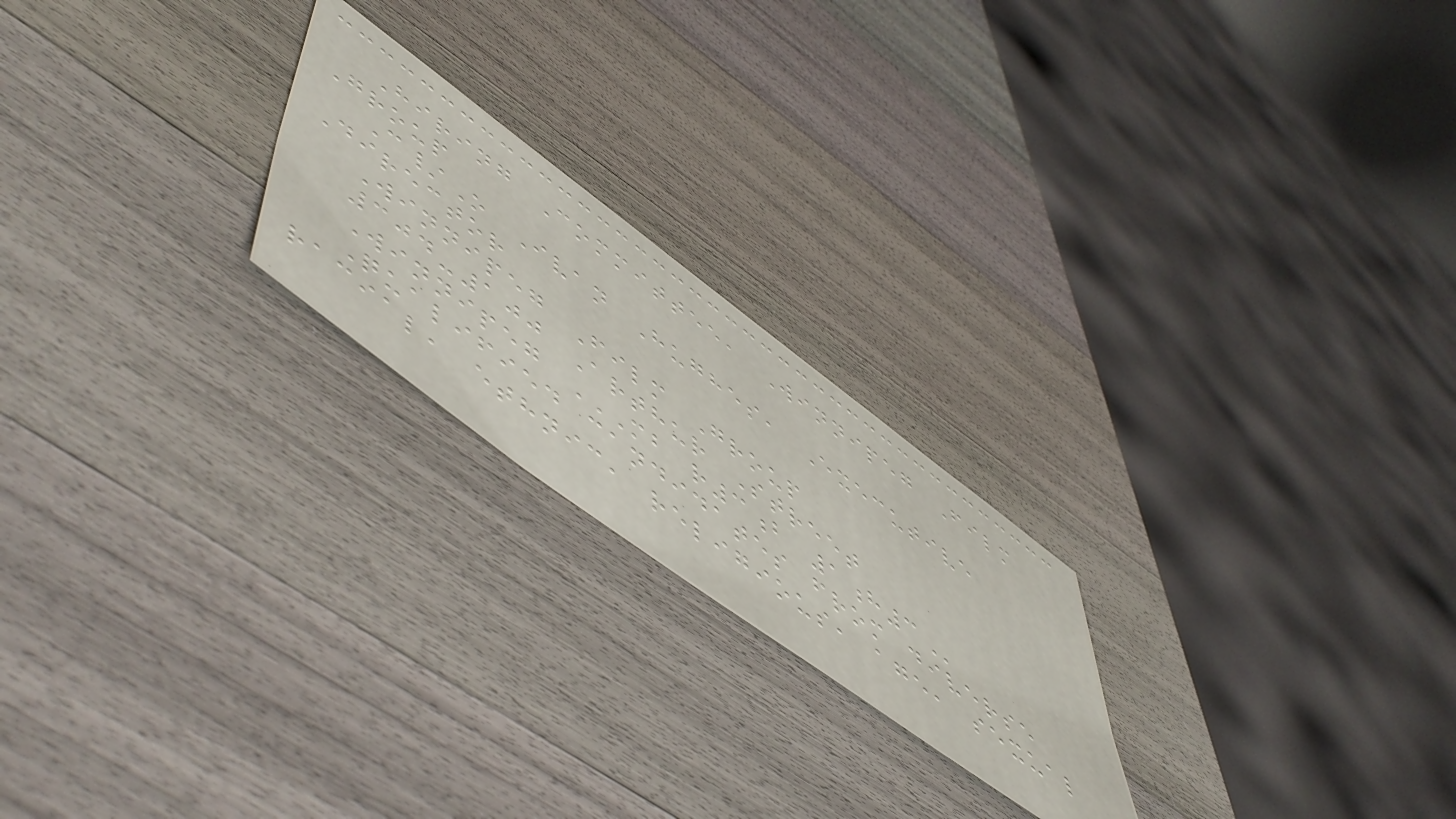Hiring Committee, Winnipeg Film
Group
C/O Ivan Hughes, Executive
Director
Winnipeg Film Group
304-100 Arthur Street
Winnipeg MB R3B 1H3
Qualified candidates from diverse
racial, ethnic, religious, age, sexual
